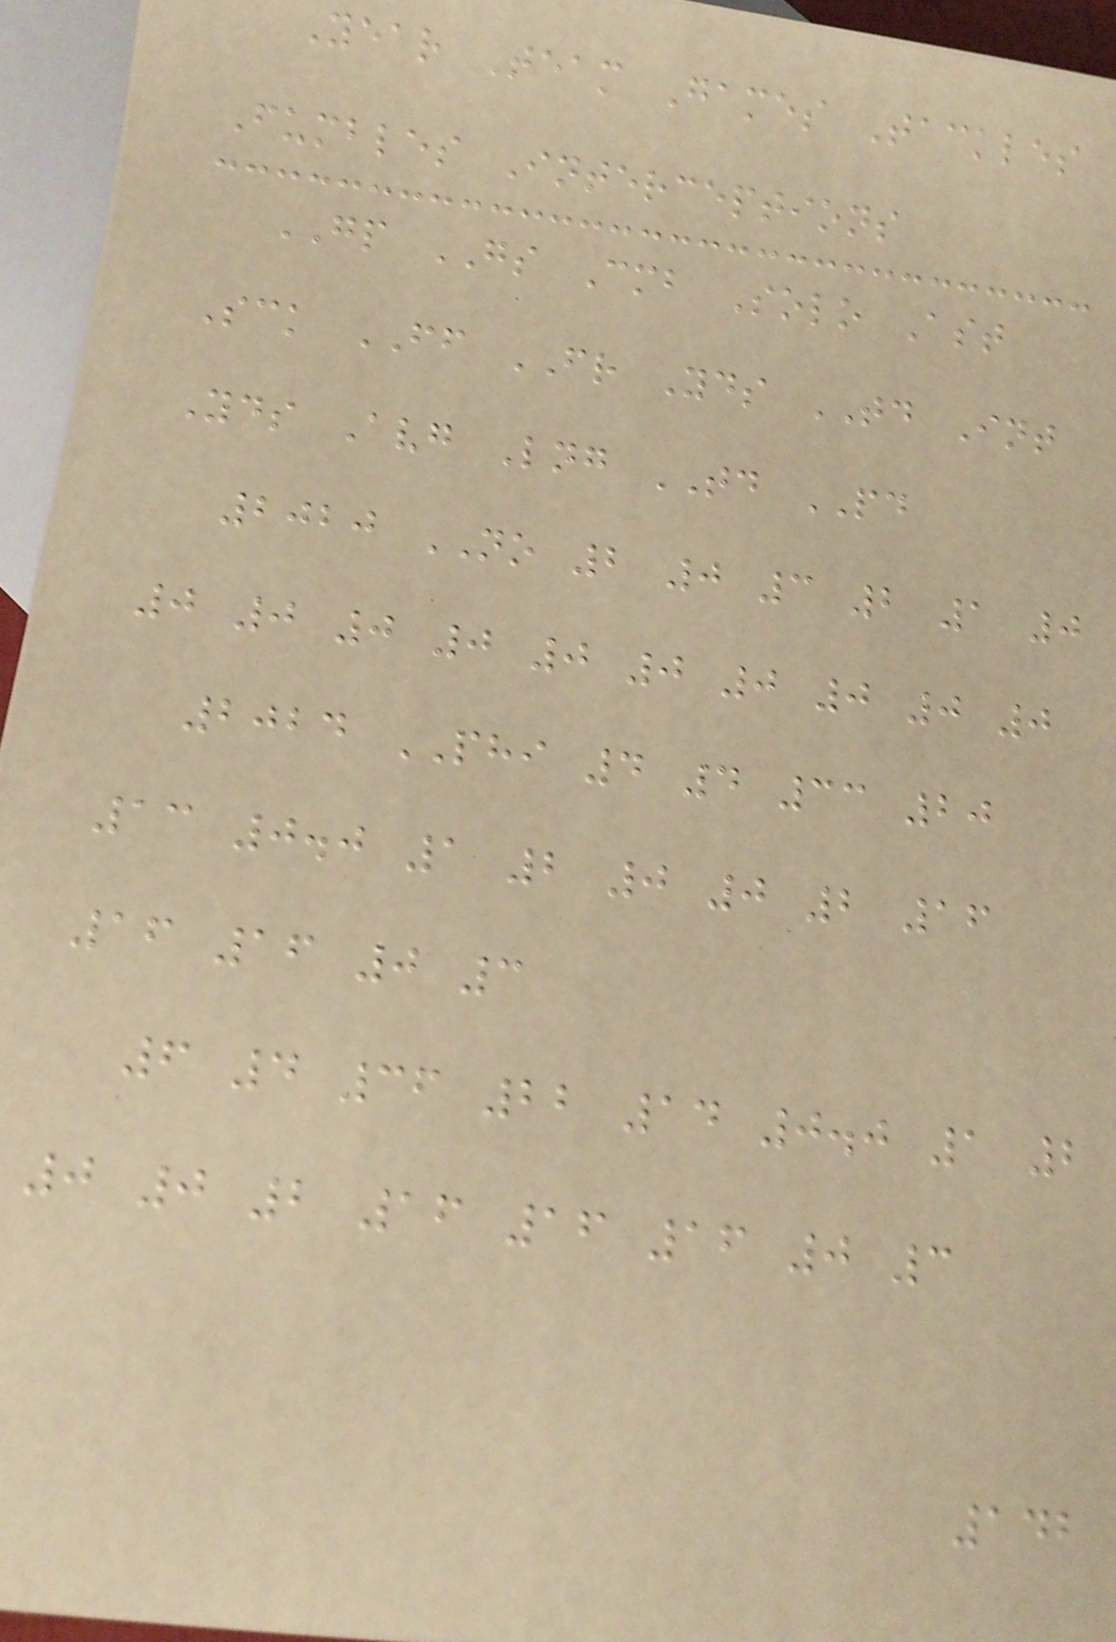Year Team Games Tackles
Fumbles Interceptions
GP GS Cmb Solo Ast
Sck FF FR Yds TD Int
Yds Avg Lng TD PD
2020 NO 2 0 3 2 1 0
0 0 0 0 0 0 0 0 0 0
2024 PHI 4 4 33 20
13 0.0 1 2 0 0 2 16
16 16 0 3
6 4 36 22 14 0.0 1 2
0 0 2 16 16 16 0 3
142
